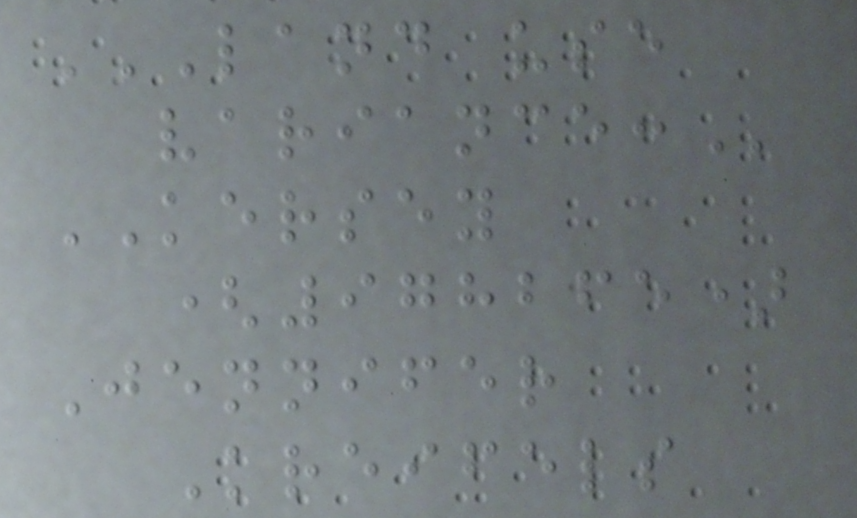LAND USE
VARIANCE:
KERSEY
(978265)
Jennifer
Kreifels
